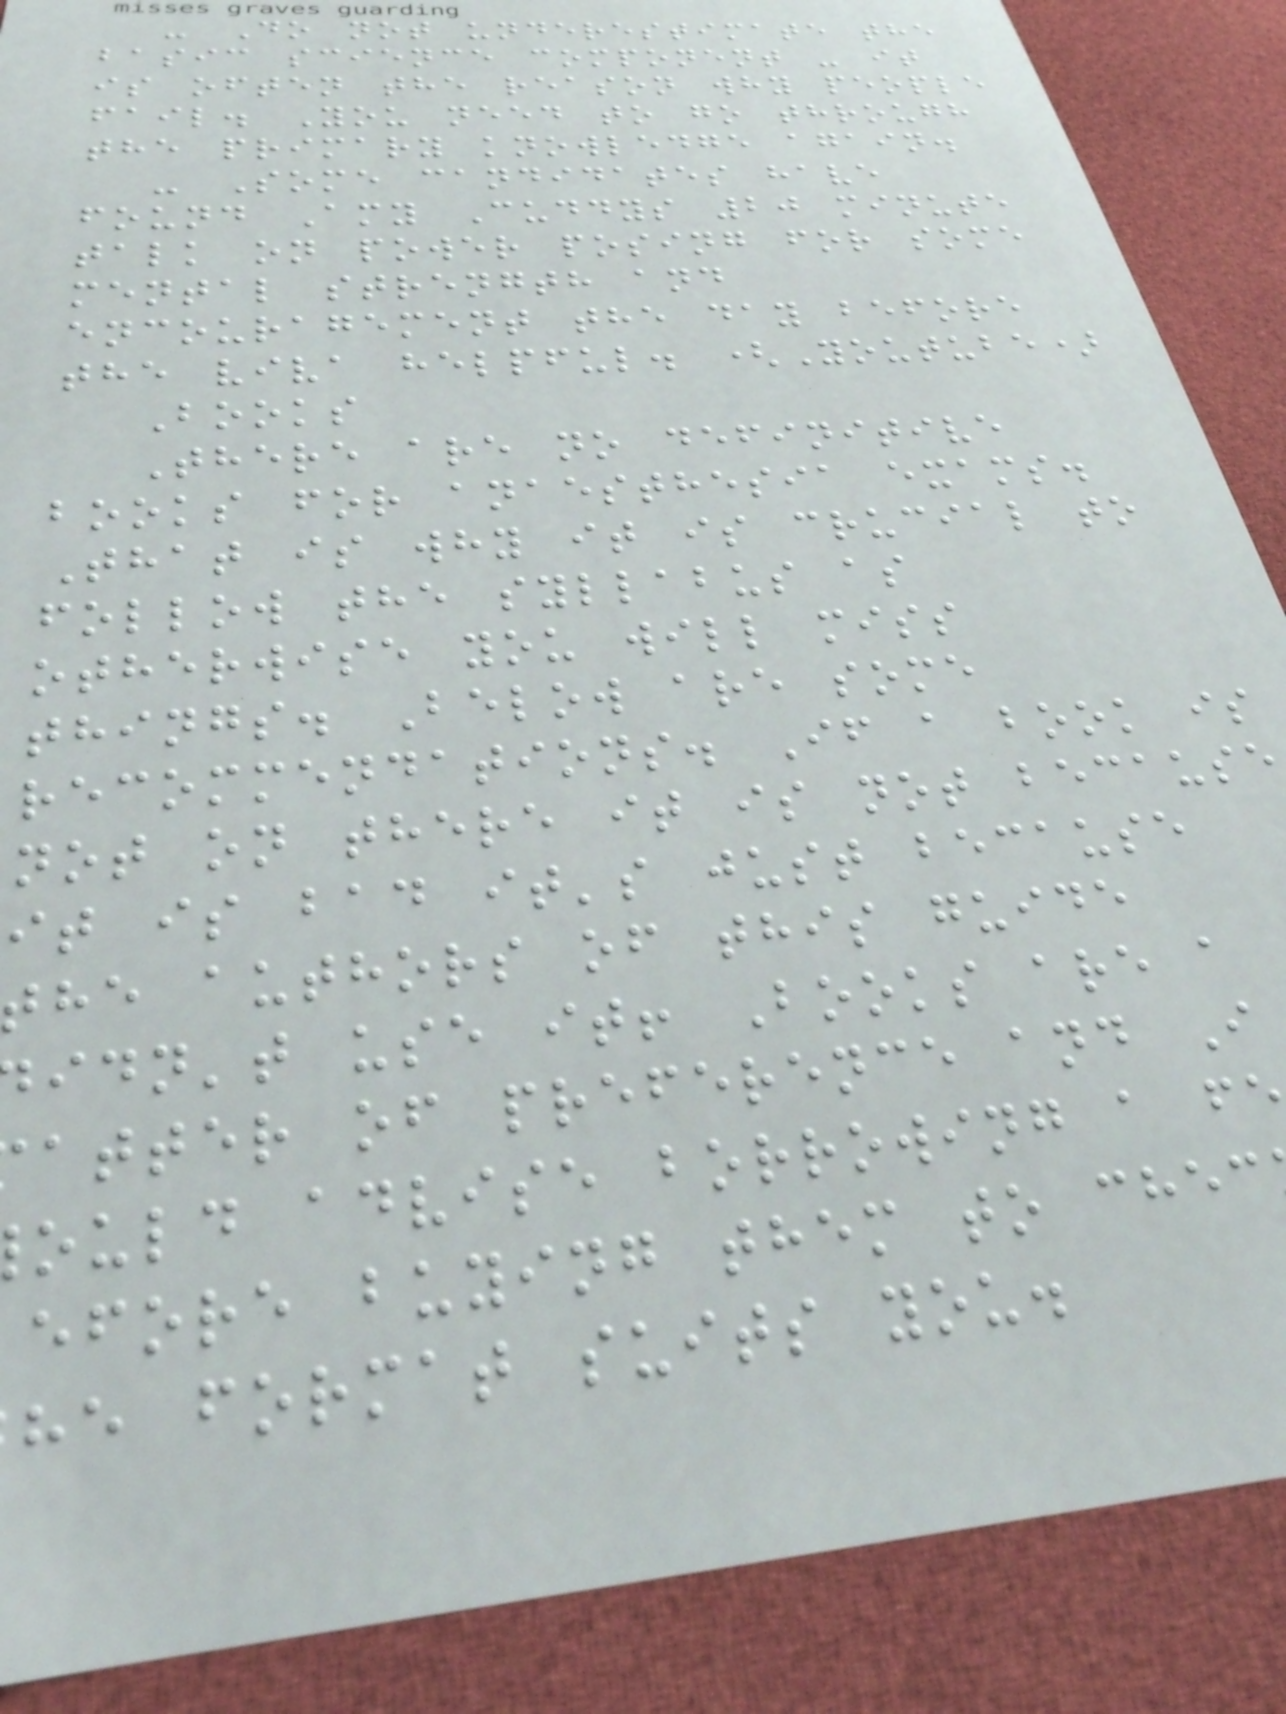- Do not underestimate the
basic science component - it
is often the reason why people
fail. You need to go through
the primary knowledge again.
- Some candidates have
found Amy Cuddys 20 minute
talk on power posing for some
mental strength and
encouragement the day before
the viva helpful. (Youtube)
Books
There are no definitive
books for anaesthesia exams.
That is why it is crucial to
follow the syllabus as
otherwise you will miss
things. Below are some
recommendations. If a book is
not on there it is not because
it is bad it's just because
the authors of this guide
idn't use it! Books are a
atter of preference and I
ould advise borrowing a f
efore buying them to chec
he format suits you.
